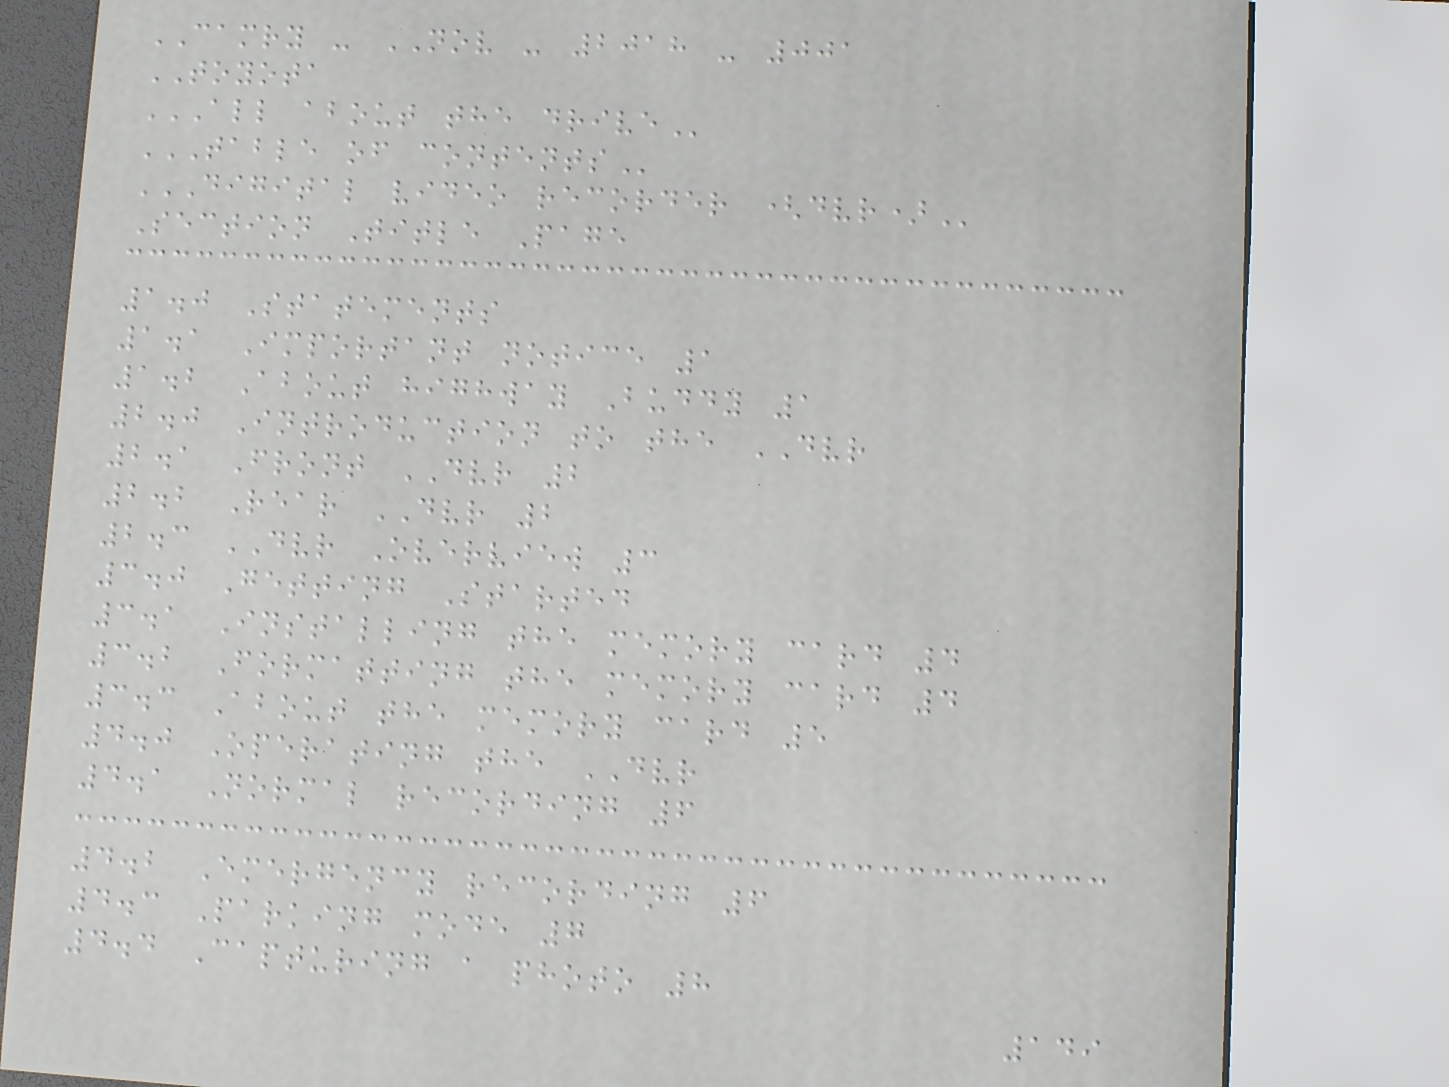CAMRY - NOV - 2018 - 001
TOYOTA
ALL ABOUT THE DRIVE
TABLE OF CONTENTS
DIGITAL VIDEO RECORDER (DVR)
Section Title Page
1.0 Statements
1.1 Important notice 1
1.2 About highway Buddy 1
2.0 Introduction to the DVR
2.1 Front DVR 2
2.2 Rear DVR 2
2.3 DVR Overview 3
3.0 Getting Started
3.1 Installing the memory card 4
3.2 Formatting the memory card 4
3.3 About the memory card 5
4.0 Operating the DVR
4.1 Normal recording 6
4.2 Emergency recording 6
4.3 Parking mode 7
4.4 Capturing a photo 8
149
